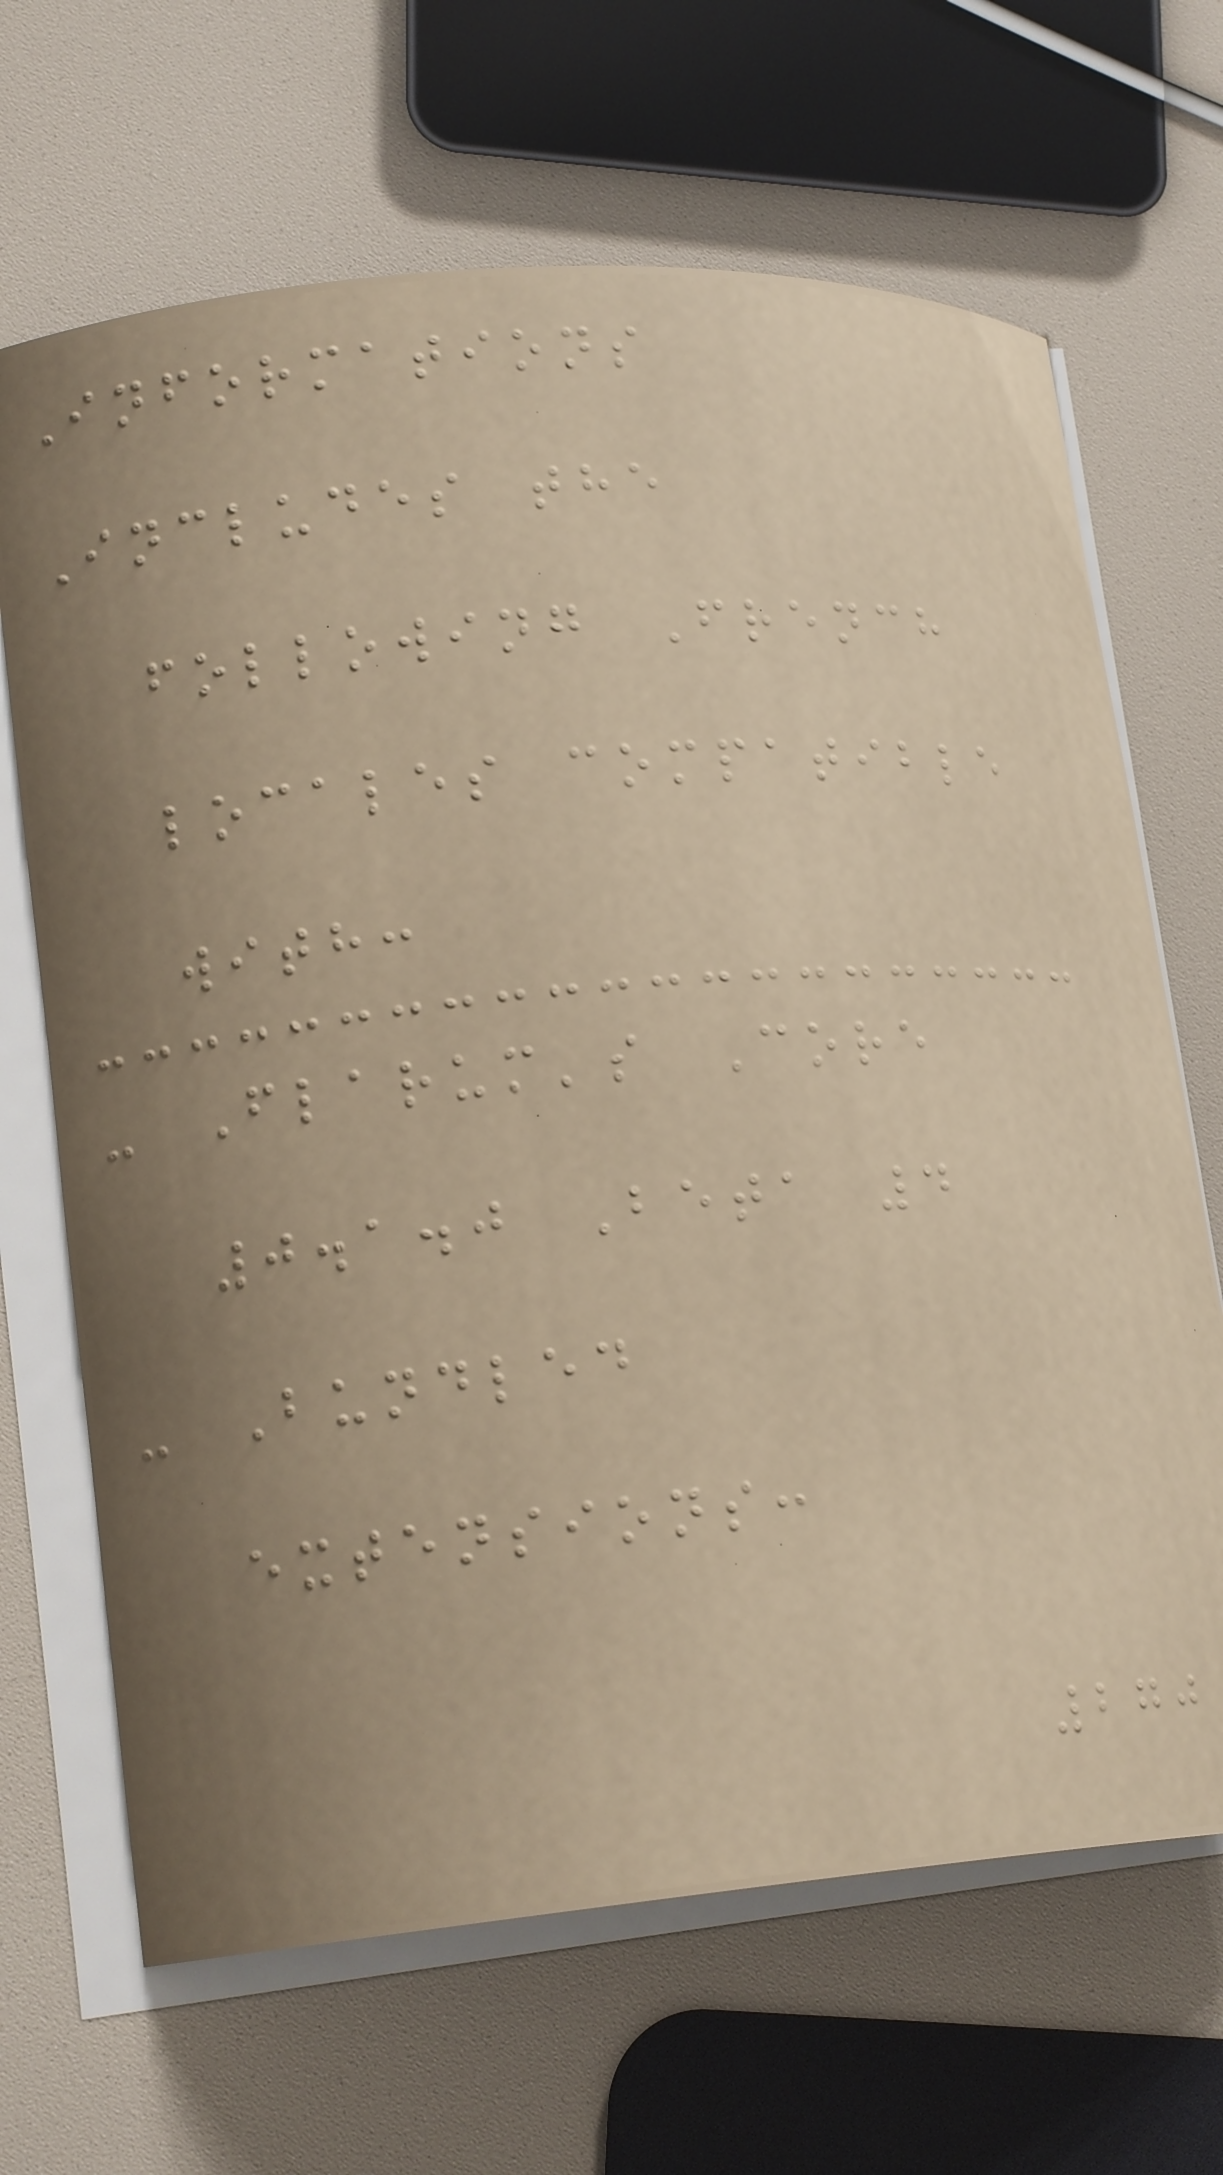Informations
Includes the
following French
locales compatible
with:
- Flarum's Core
0.1.0 Beta 4
- Bundled
extensions:
270
